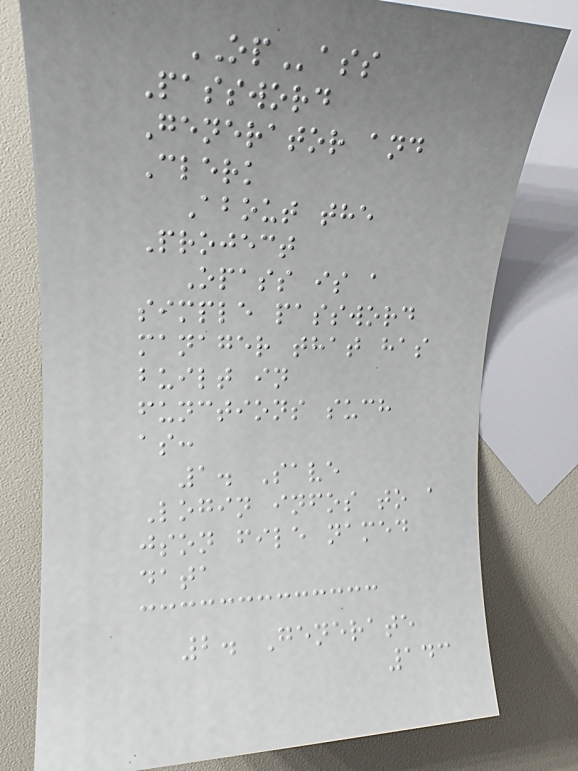OPass
Password
Generator and
Clerk
About the
Project
Opass is a
simple password
manager that has
built in
functions such
as:
1. Save
Login infos to a
json file named
data
2. Generate
143
